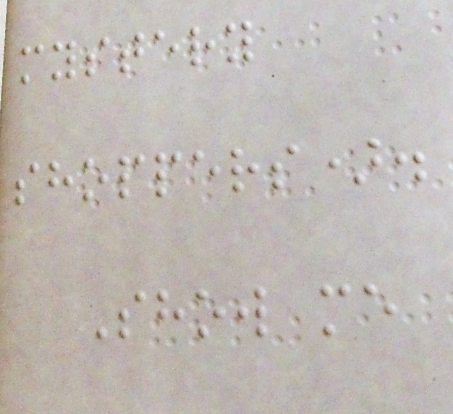mystery
shoppers).
Show me
